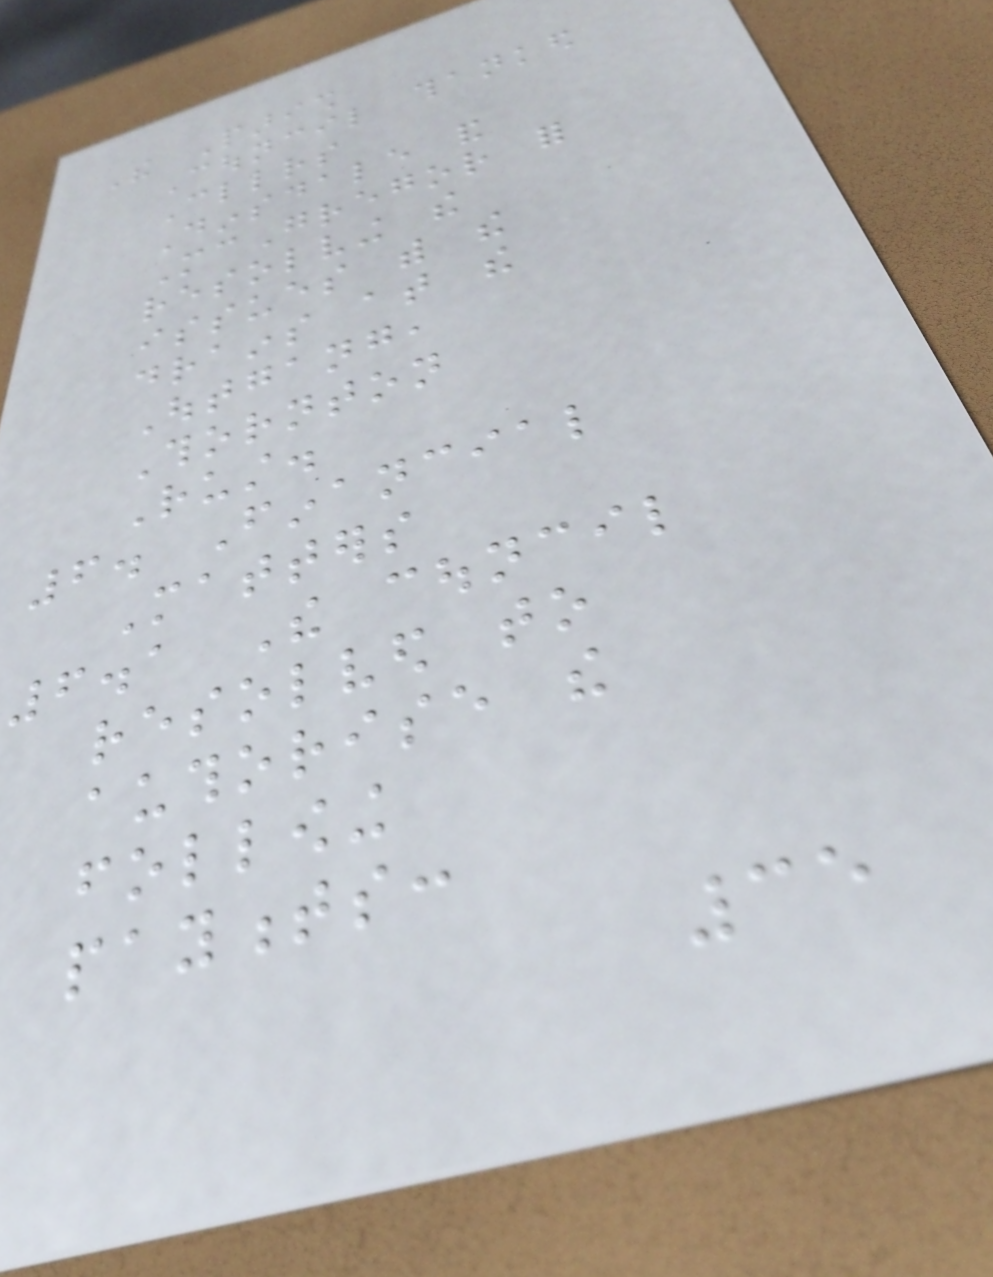The Parish
Council thanked
Cllrs
Dinsdale and
McGregor for
resolving the
issues with the
drains at the
Outgang,
Thornton
Rust.
6. Financial
Matters
6.1 The council
resolved to
authorise the
following
payments:
35
